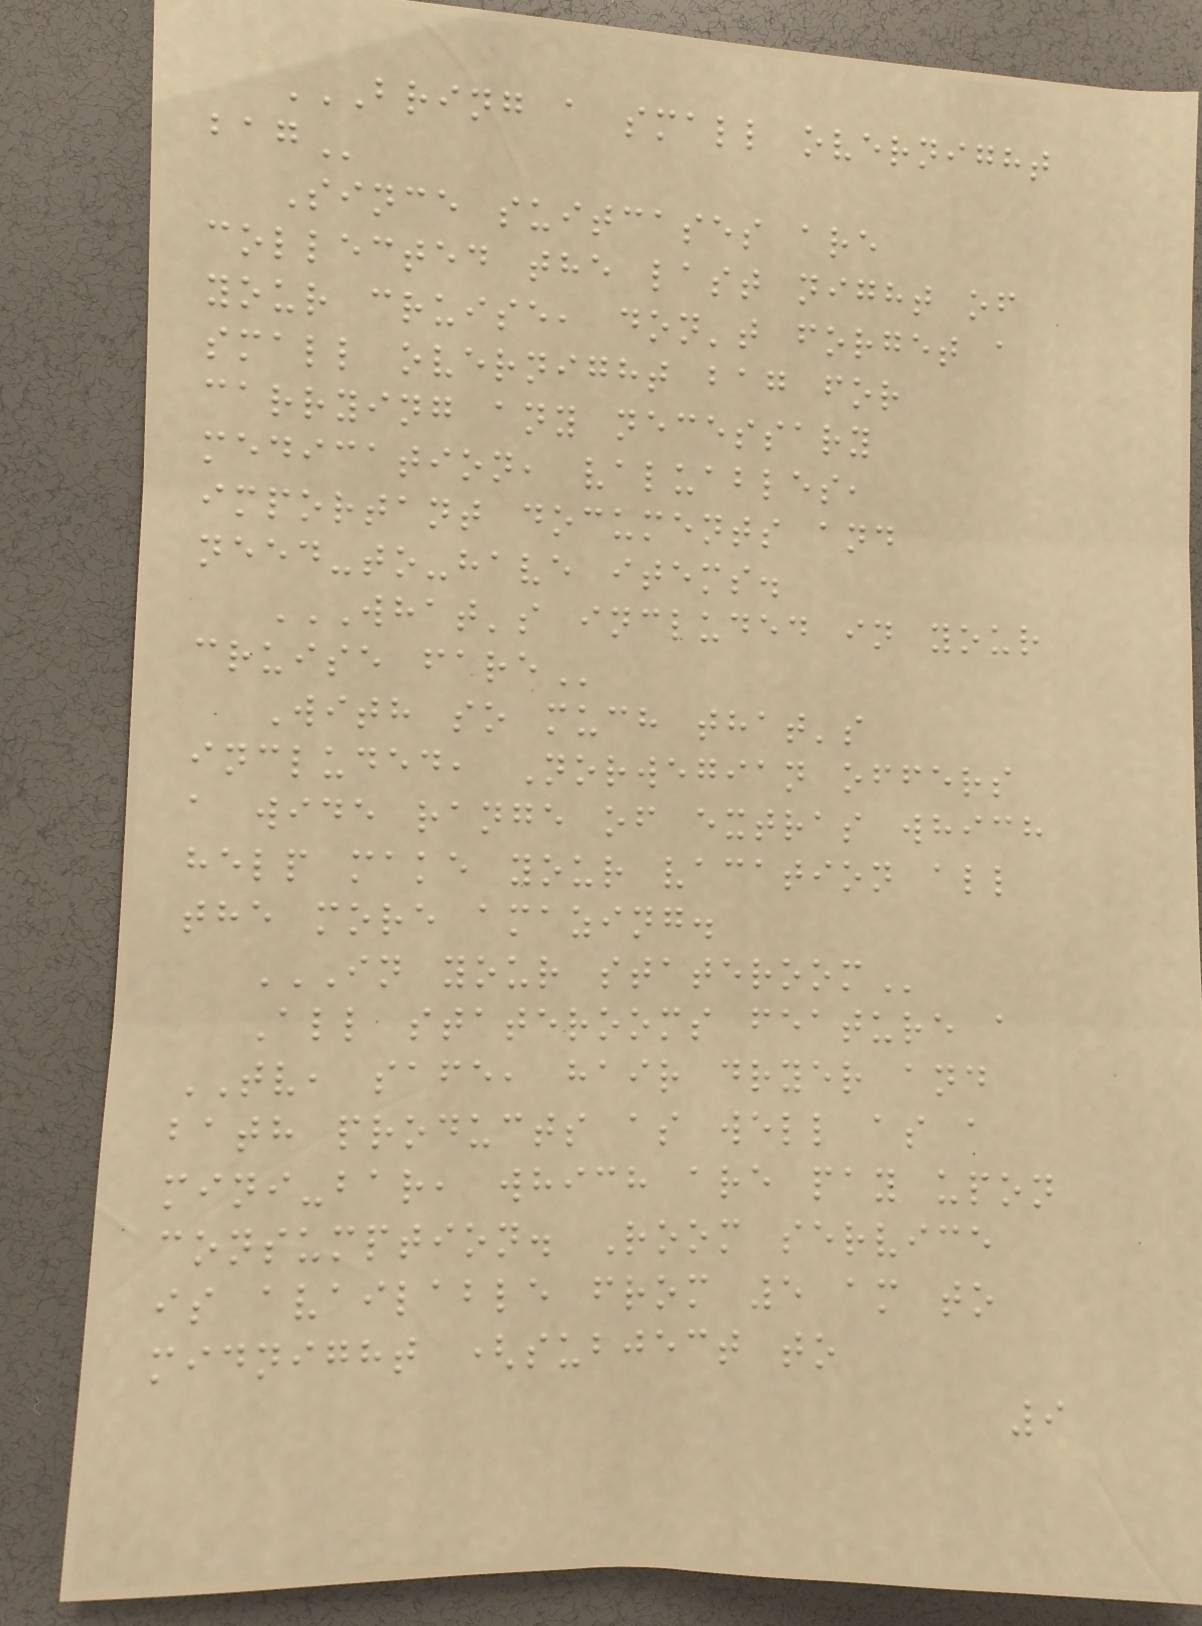BRING A SMALL OVERNIGHT
BAG
Since suitcases are
collected the last night of
your cruise, don't forget a
small overnight bag for
carrying any necessary
medication, valuables,
important documents and
need-to-have items.
WHAT'S INCLUDED IN YOUR
CRUISE FARE
With so much that's
included, Norwegian offers
a wide range of extras which
help make your vacation all
the more amazing.
IN YOUR STATEROOM
All staterooms feature a
TV, safe, hair dryer and
bath products as well as a
mini-bar, which are pay upon
consumption. Room service
is available from 5 am to
midnight (subject to
9
